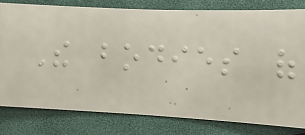The bodies of
